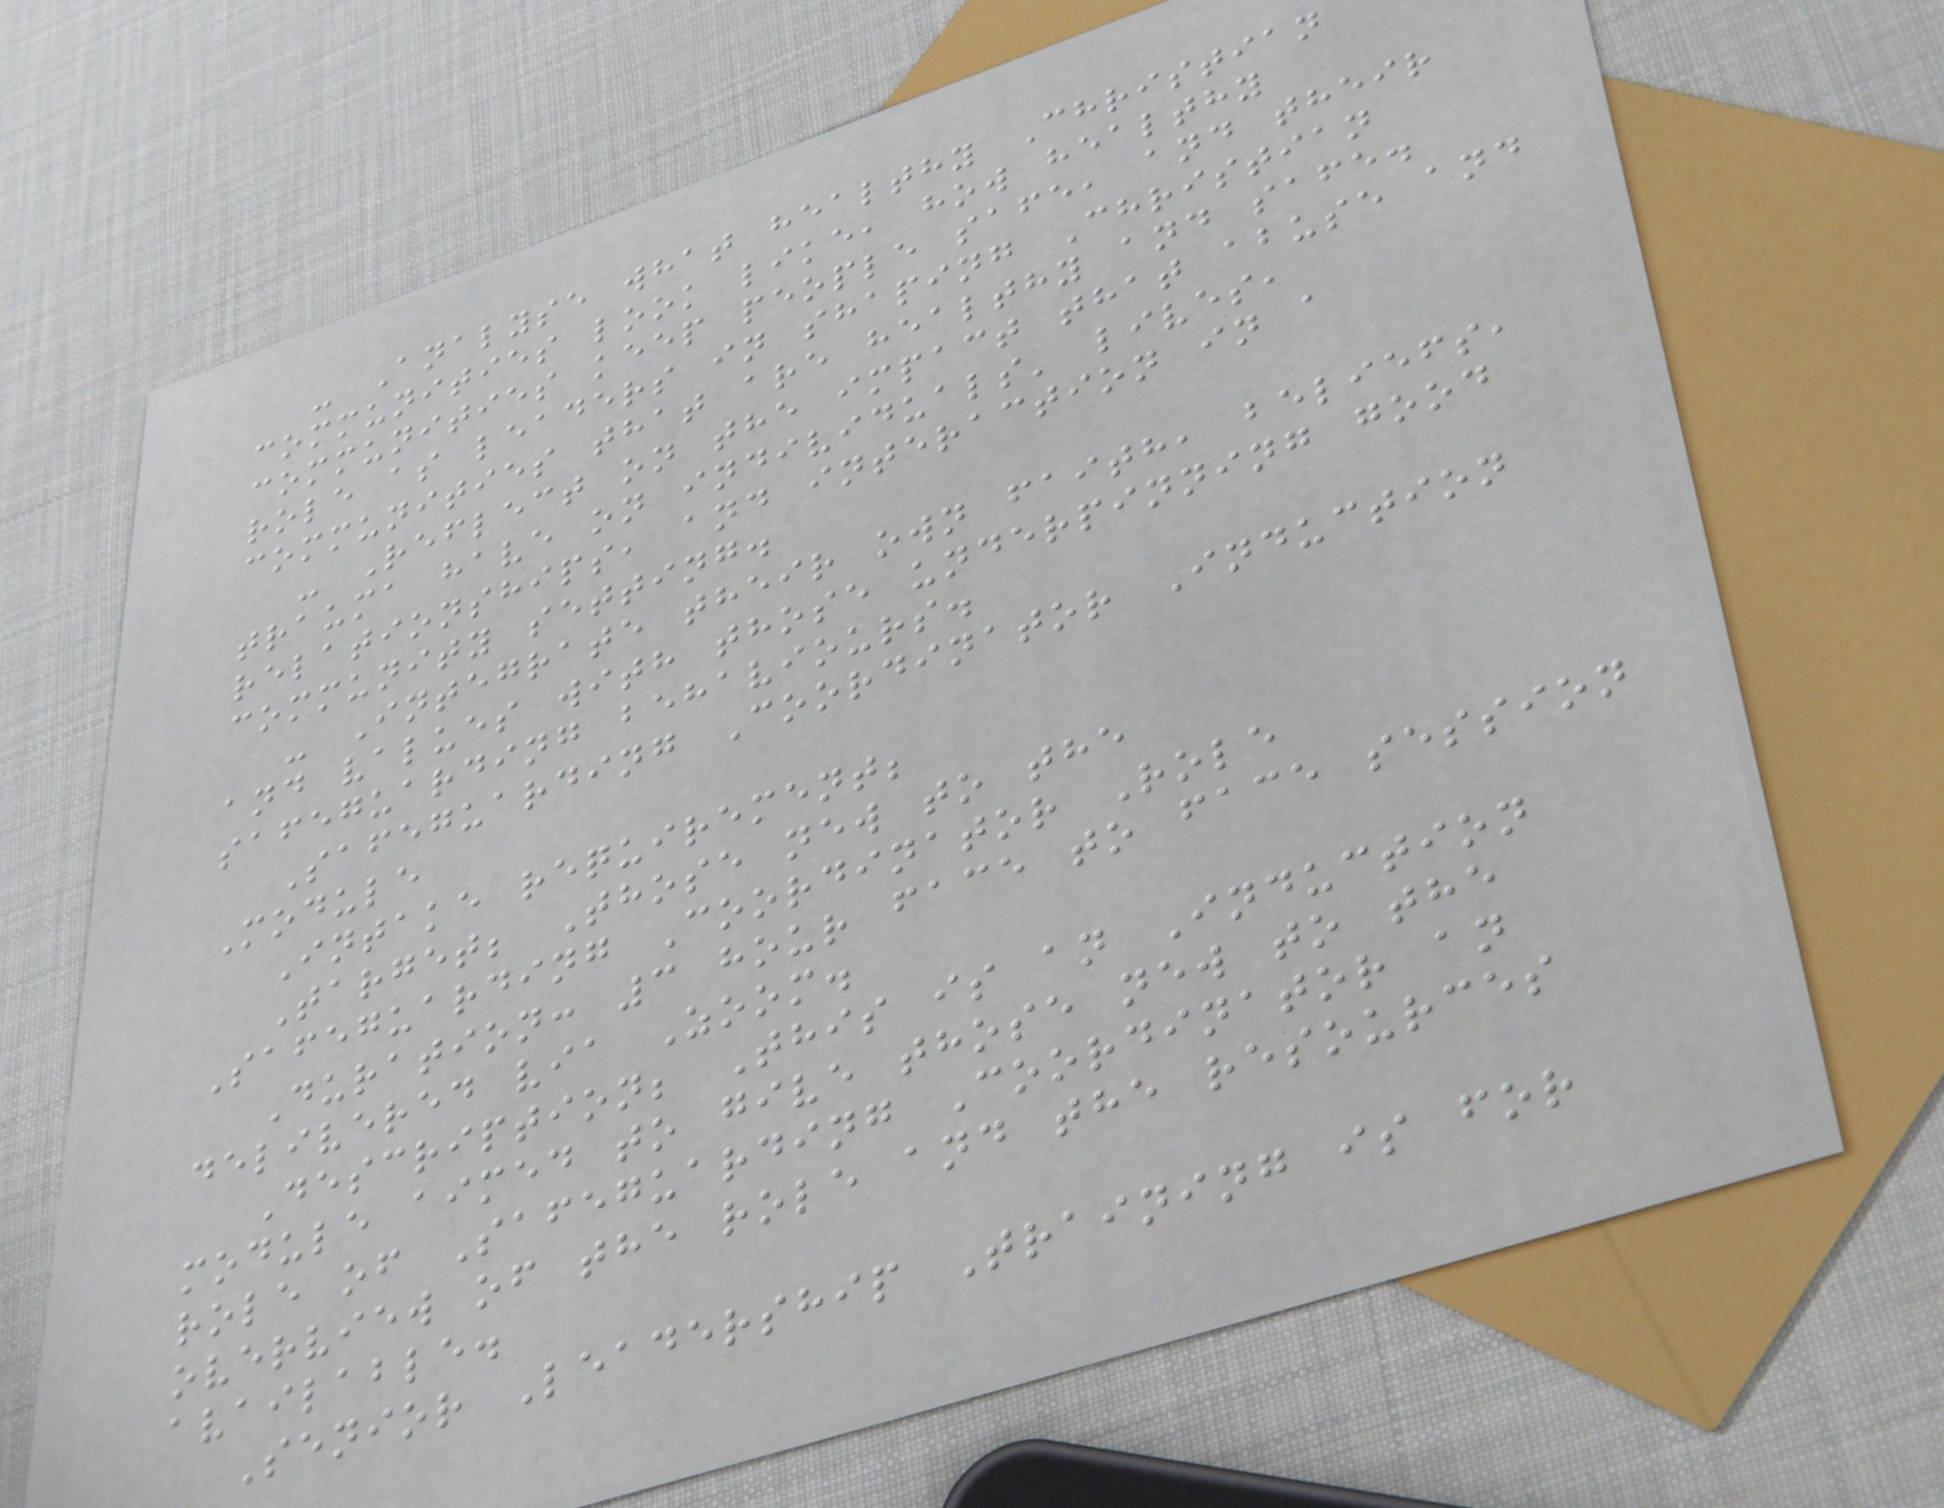- Analyse what healthy Christian
communities look like, how healthy
communities keep people safe, and their
role as leaders in shaping Christian
communities that are healthy and safe.
- Reflect on the impact that abuse and
trauma have on individuals' lives,
relationships, and interaction in a
community setting.
- Integrate their own faith, beliefs,
and values with those underpinning good
safeguarding behaviours.
Safeguarding Coordinator Induction
Module
Intake requirement;
Target; Those new to the
Safeguarding Coordinator Role
Duration: 3 hour face to face session
delivered via Zoom.
Description; This is an Induction
module aimed to give those new to the
role of Safeguarding Coordinator an
overview of the role and the resources
available.
Senior Leadership Training is for
